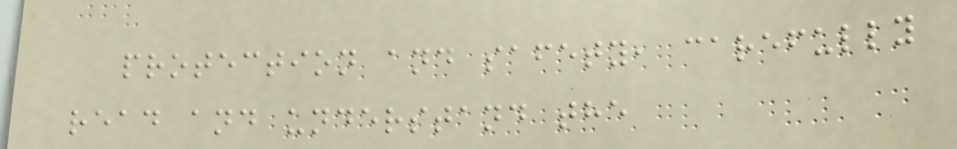protection and safety, carefully
read and understand the
